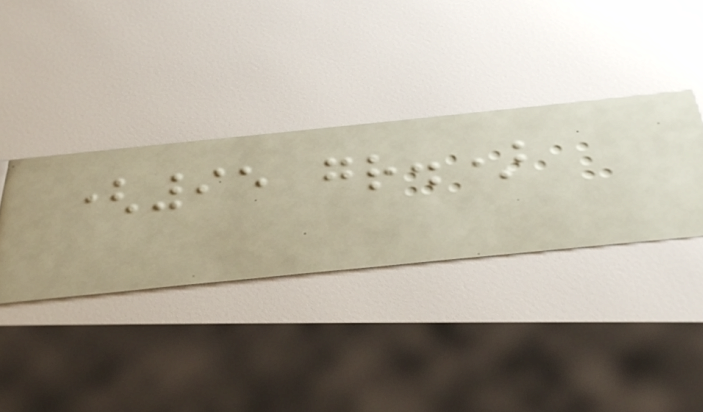(95 gr.)
